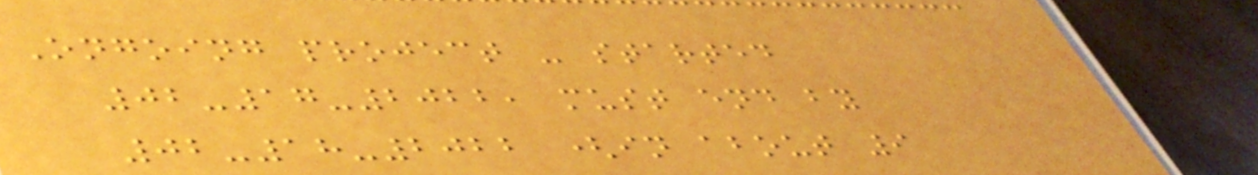Ongoing project - started
02-17-2022, must end by
02-18-2022 (in about 9
